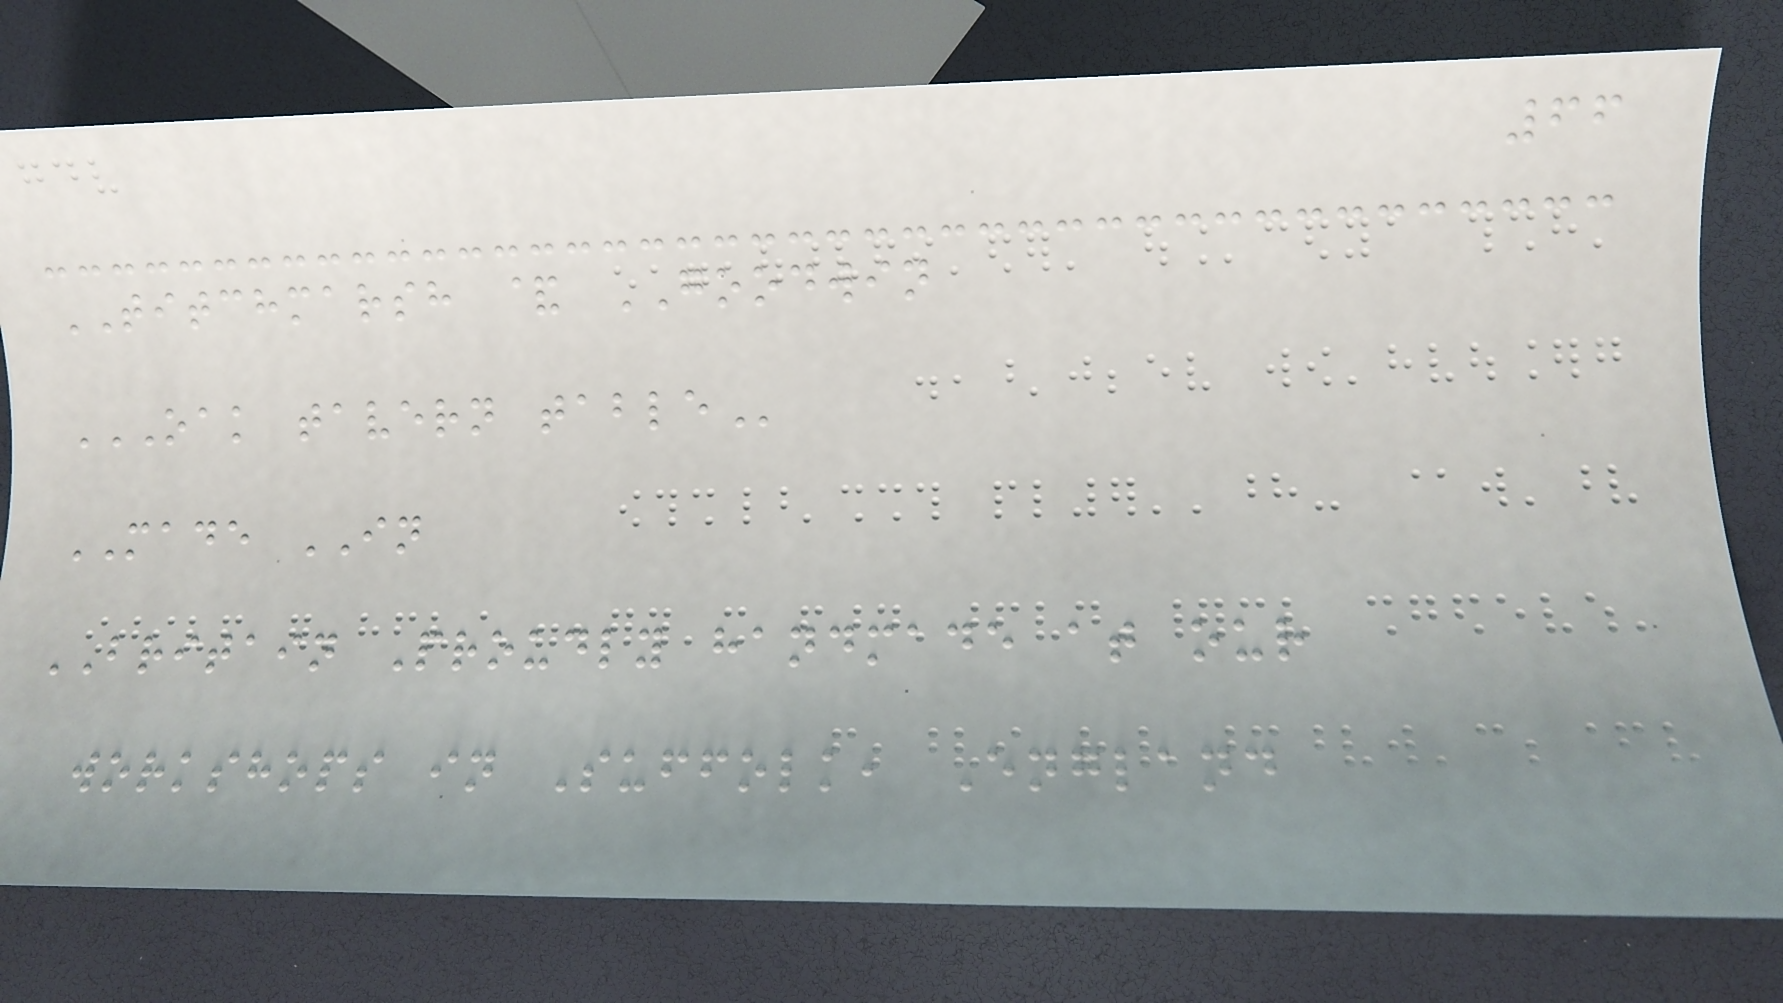66
TITCHMARSH & GOODWIN
OAK TAVERN TABLE
MADE IN
BRITAIN Proudly handmade at our
workshops in Suffolk, England
